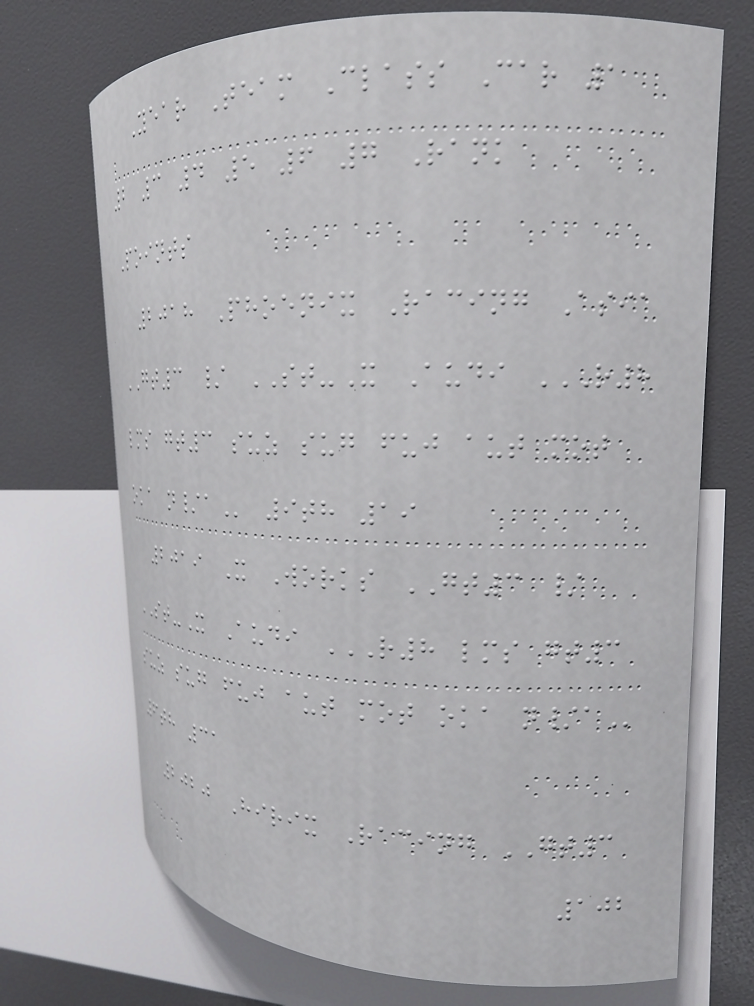Year Team Class Car 1
2 3 4 5 6 7 Rank
Points
2018 Phoenix Racing Asia
GT3 / ST-X Audi R8
LMS GT3 SUZ SUG FUJ AUT MOT
OKA N/A 9th 19
2019 X Works GT3 /
ST-X Audi R8 LMS GT3
SUZ SUG FUJ AUT MOT OKA N/A
6th 31
2020 Hirix Racing GT3
102
